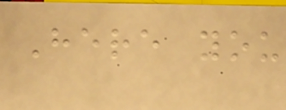Here you
